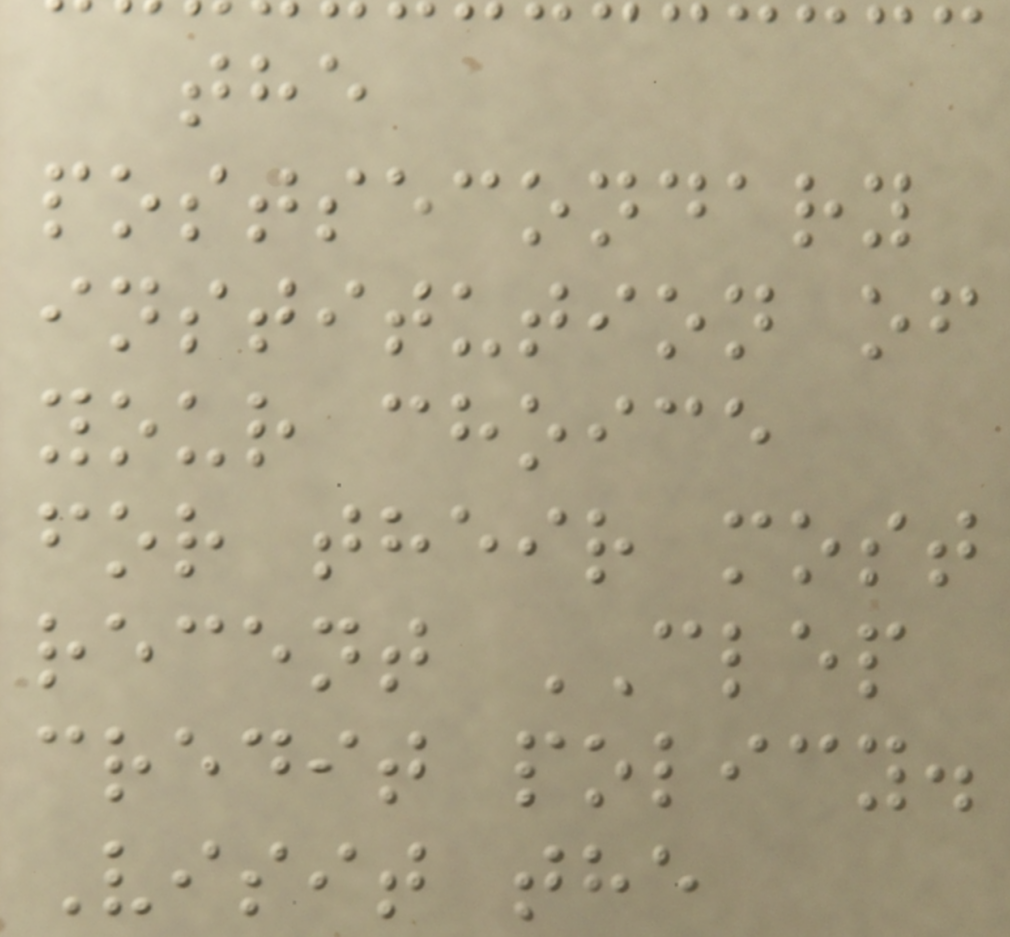the
postsecondary
institution of
your choice
for their most
recent CLEP
credit policy.
Visit the
